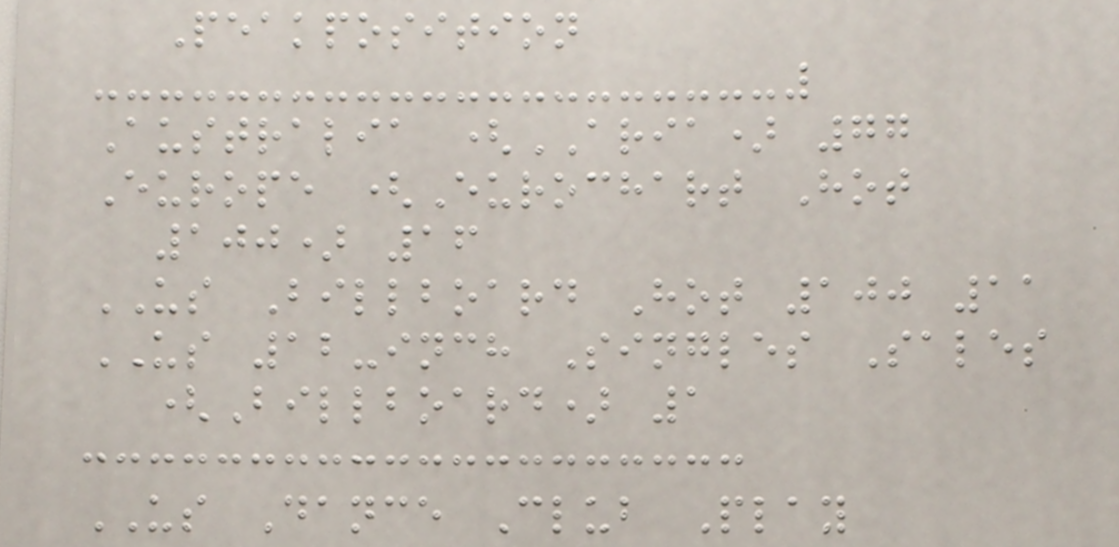Peakposition
Australia (ARIA) 77
Europe (Eurochart Hot
100) 16
US Billboard Hot 100 11
US 12-inch Singles Sales
(Billboard) 1
US Dance Club Play
